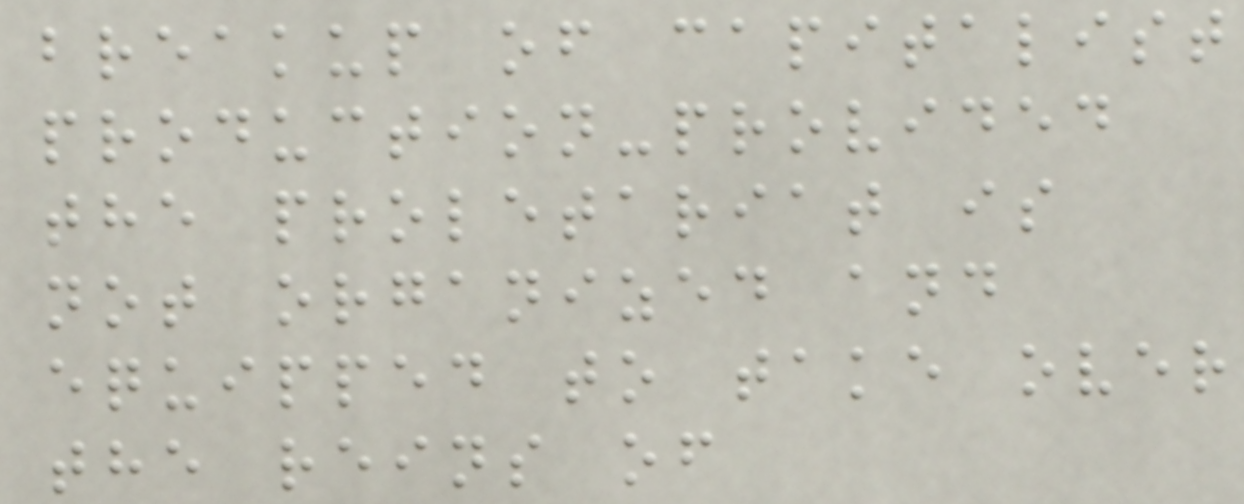breakup of capitalist
production-provided
the proletariat is
not organized and
equipped to take over
the reins of
